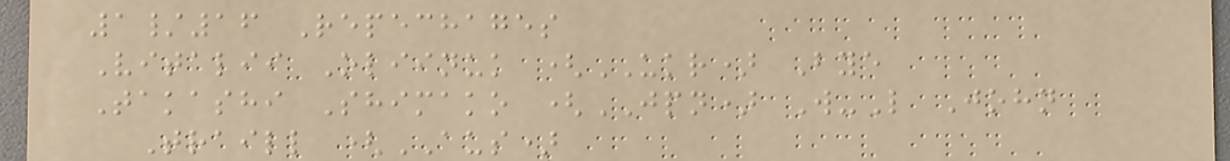1/16 Repechages
Vitalii Oliinuk (UKR) Bye
Takashi Shimako (JPN) W-L John
Traill (AUS)
